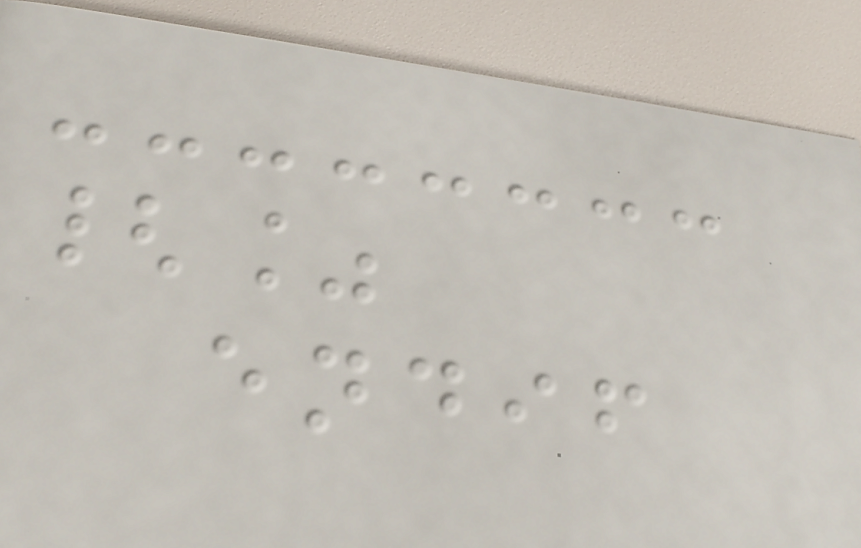{%
endif
